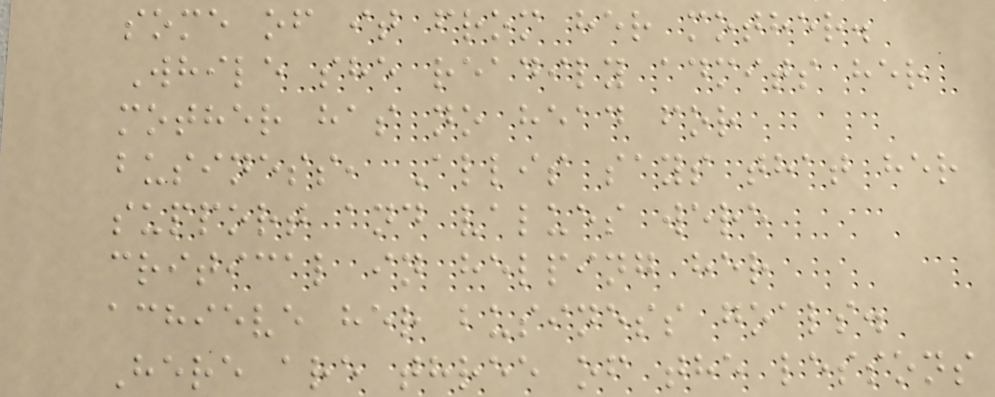some of it from her mother.
While she readily admits her
mother has no head for
business, Allis says that her
support and values were
critical in helping her
achieve her business goals.
Here are three of the lessons
